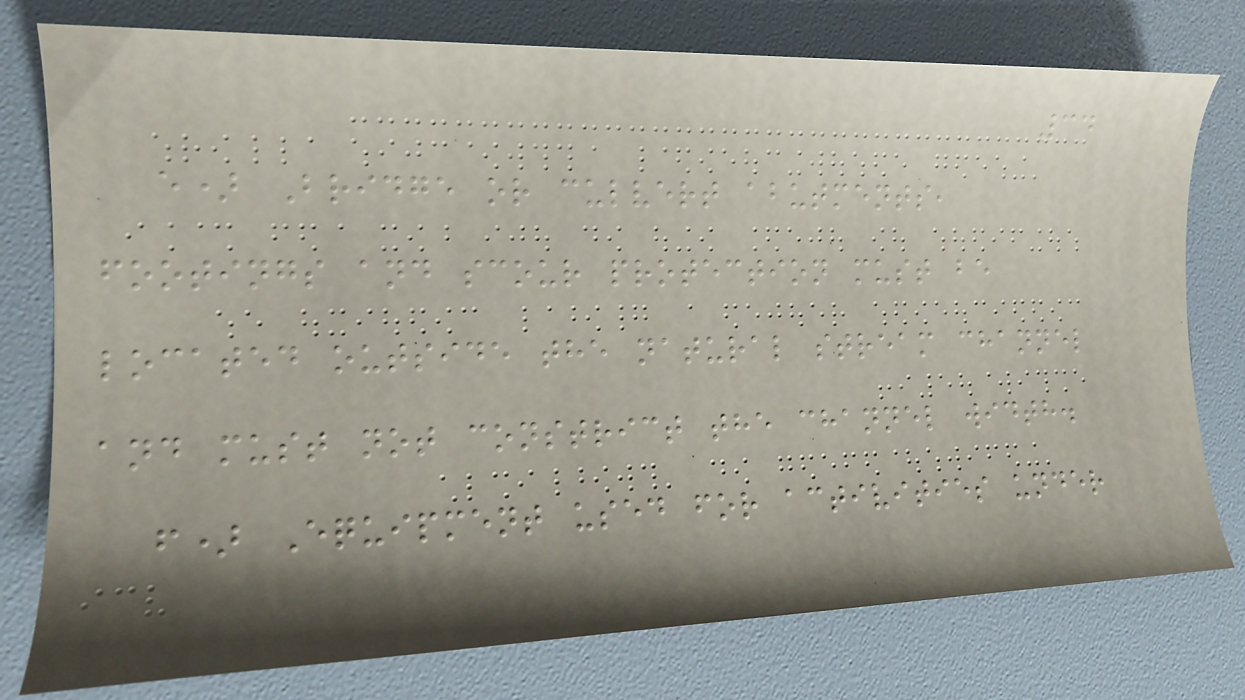34
e) Bridge or culvert abutments,
footings and scour protection must be
located outside the natural stream channel
and must not constrict the channel width.
f) Equipment used for activities under
